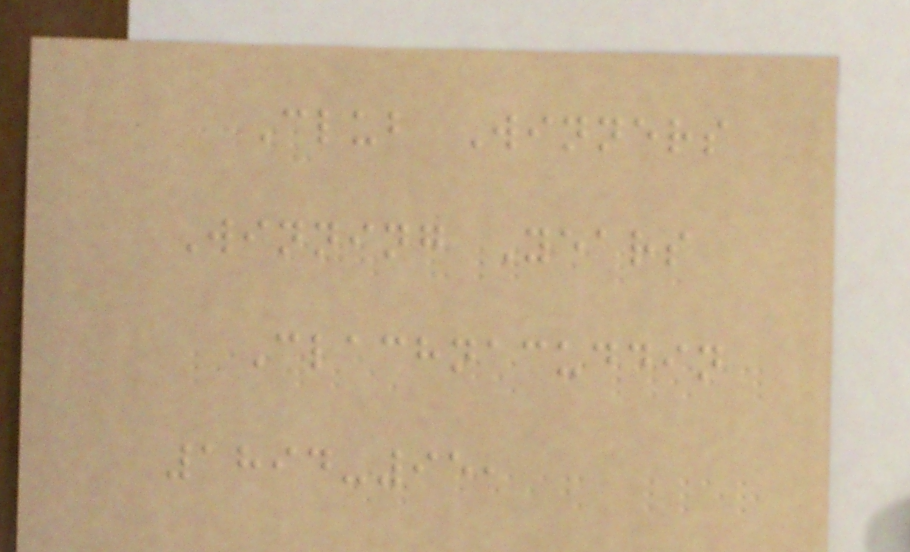Club Winners
Winning Years
Clachnacuddin
1894-95,
